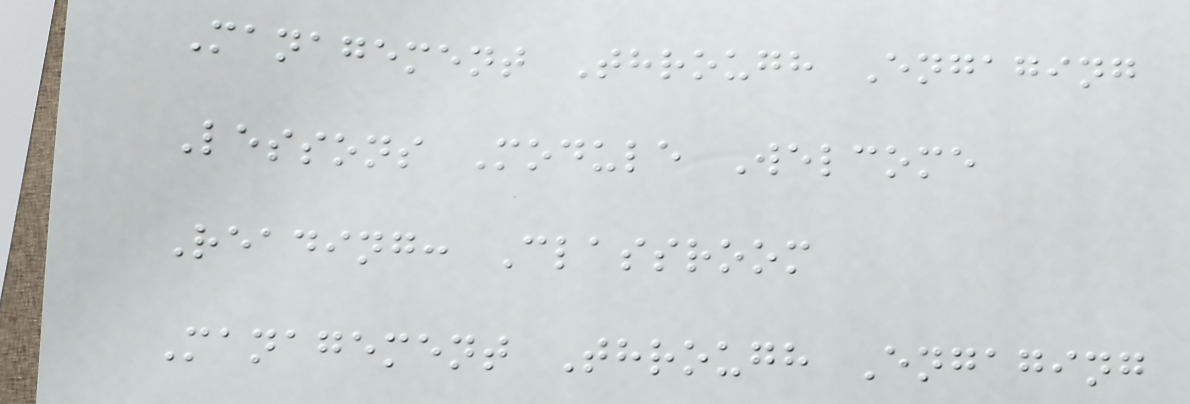Management Through Engaging
Lessons Module Welcome
Reading: Classroom
Management Through Engaging
